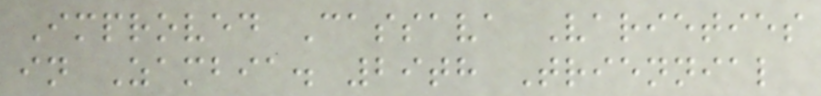Improved Cassava Varieties
in Zambia. 29th Triennial
